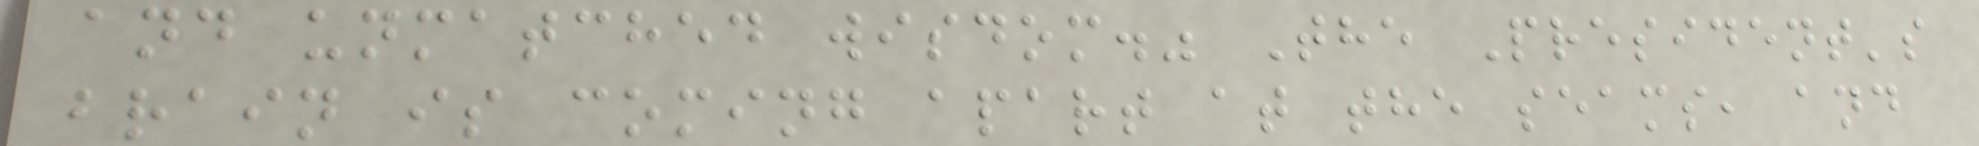and unmatched wisdom." The President's
brain is coming apart at the seams, and
